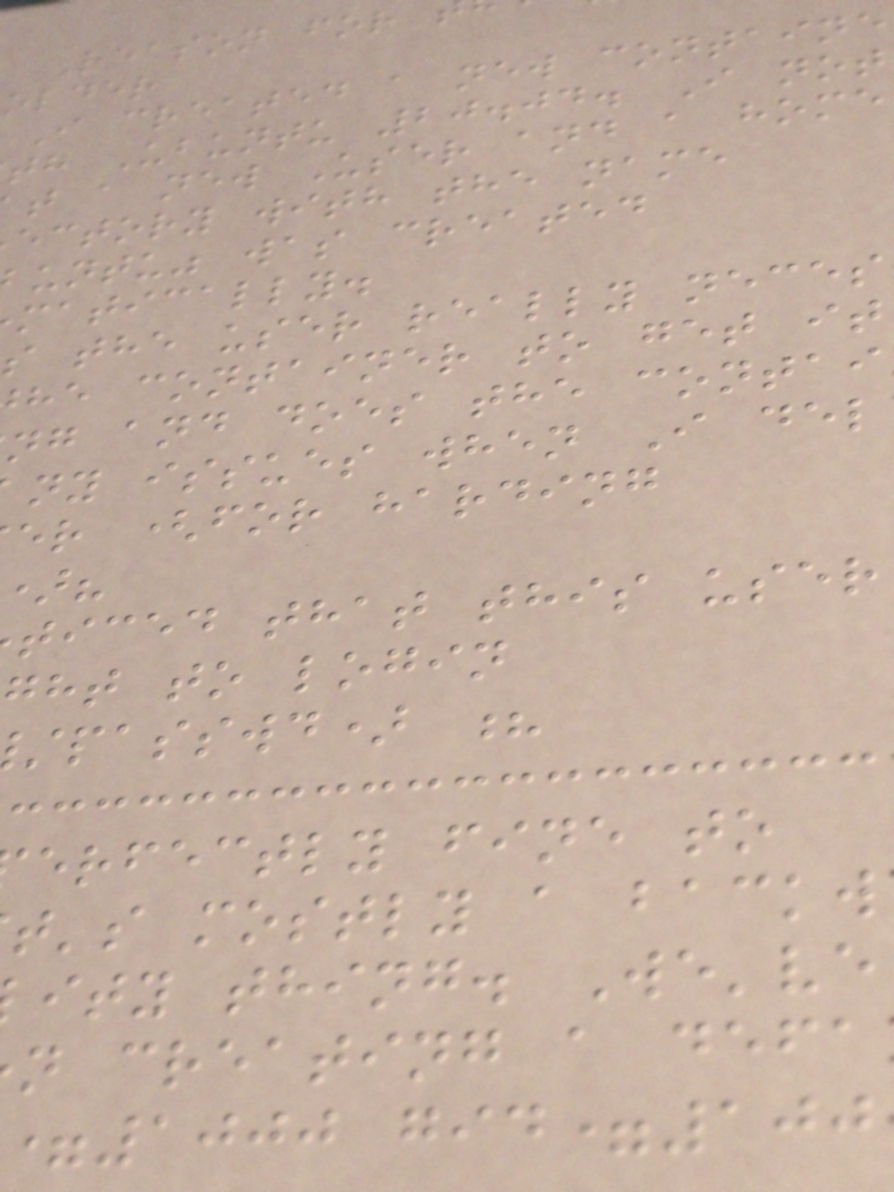Reason for
older
I created a new containe
th Ubuntu 20.04. I not
t a new User and a home
ectory with the name
untu" was created
matically.
s the user really neces
he container to get it
ng and does the contai
ny issues when I del
er (for harding
ticed that this user
ht to login
passwd) ?
erfectly fine to
t's mostly a backw
ity thing. We've
n creating a defa
1000 gid=100
